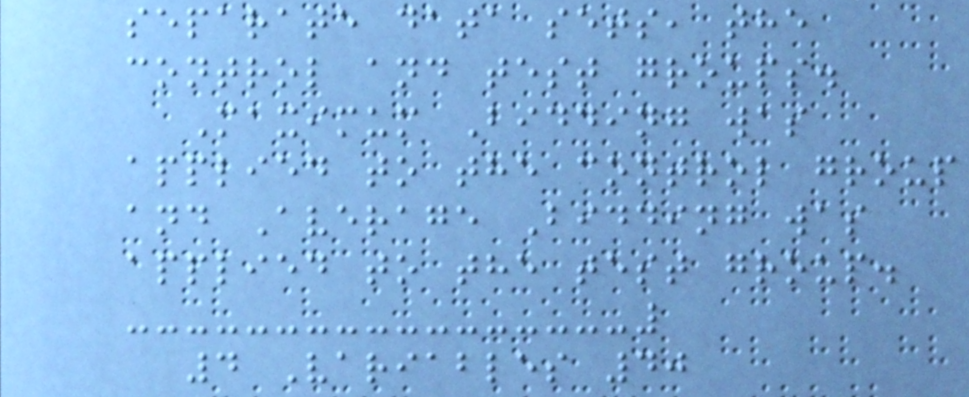separate data sets, the
control and test groups.
Maximum Bidding was
applied to the control group
and Average Bidding was
applied to the test group.
4 Variables 40
